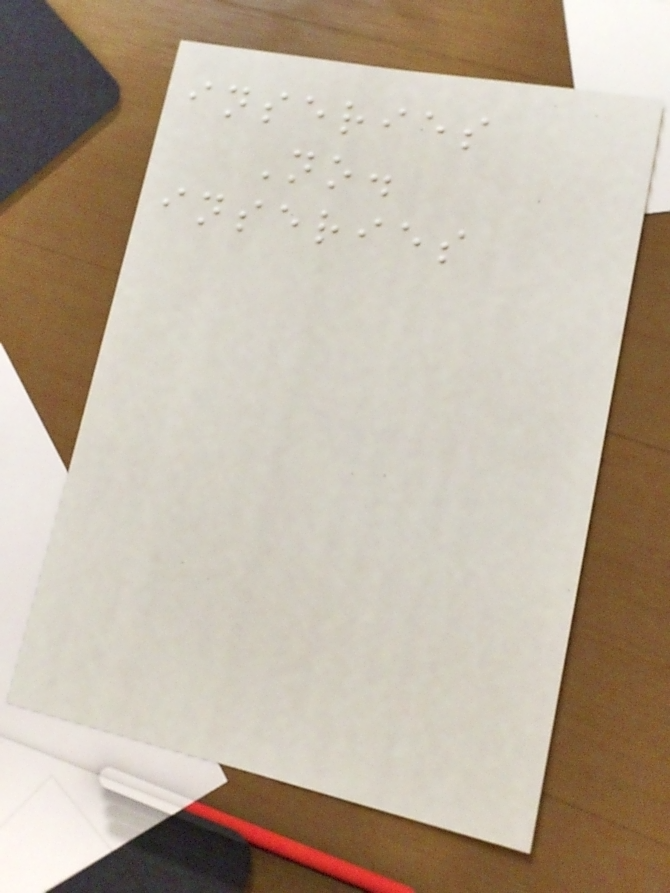inseries
No.
inseries
